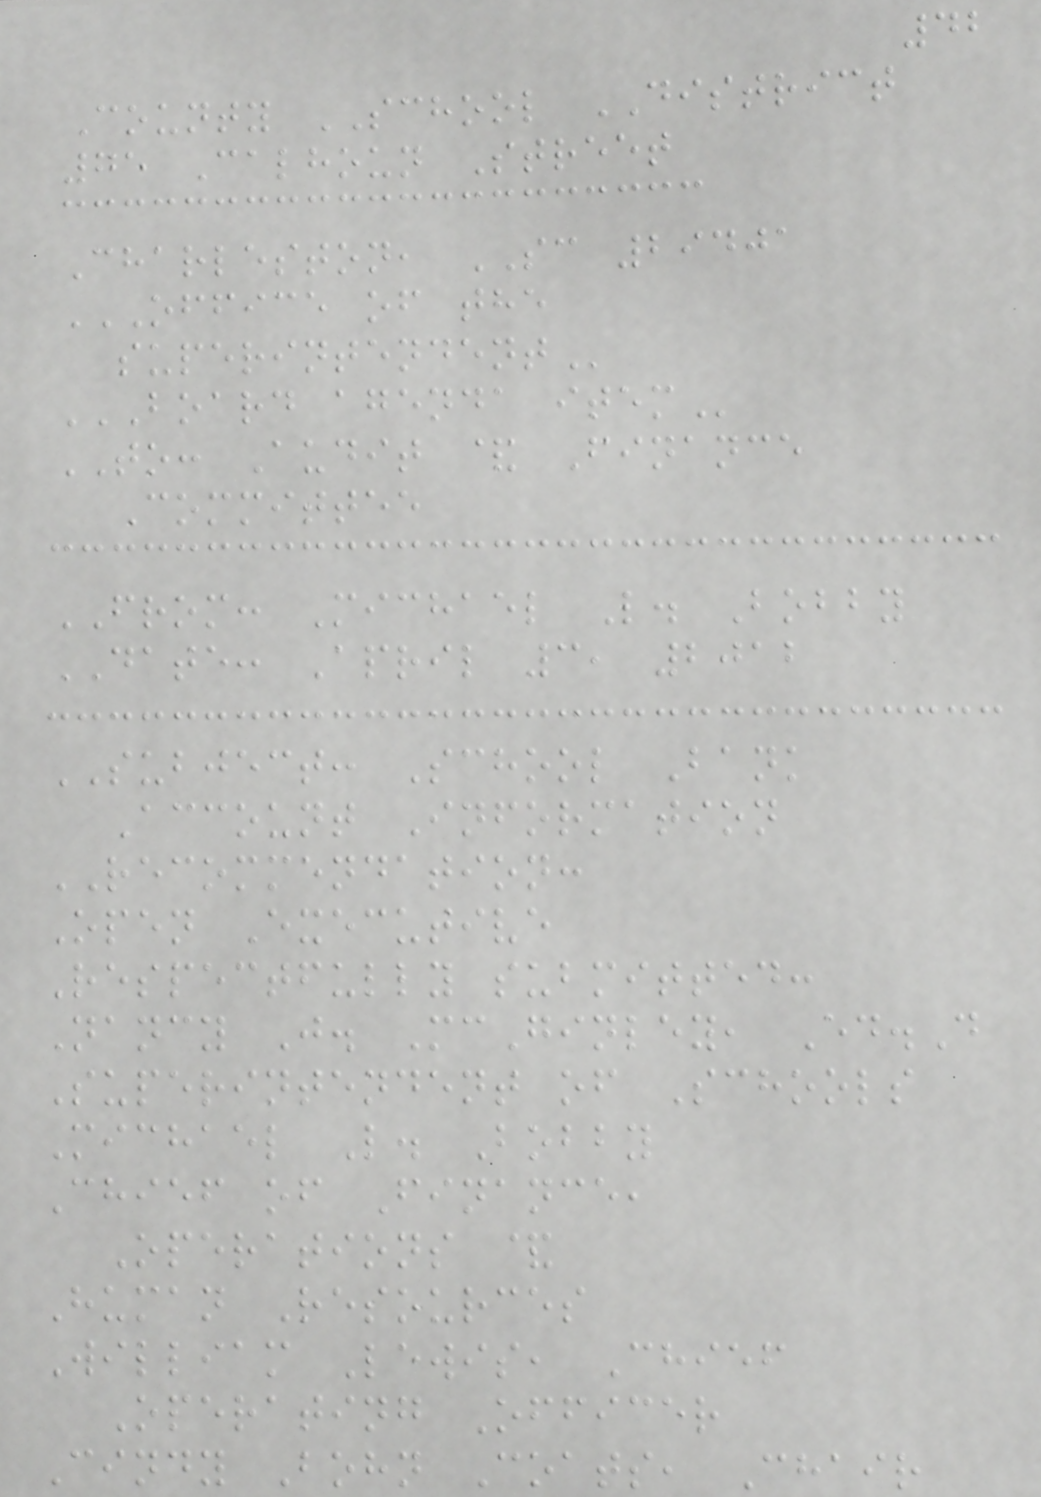42
County SCHOOL DISTRICT
75 Calhoun Street
Charleston, SC 29401
OFFICE OF THE
SUPERINTENDENT
BOARD AGENDA ITEM
TO: Audit & Finance
Committee
FROM: Michael L. Bobby
DATE: April 3, 2012
SUBJECT: School Bank
Account Information
RECOMMENDATION:
Open Executive
Respectfully submitted:
Nancy J. McGinley, Ed.D
Superintendent of Schools
Michael L. Bobby
Chief of Finance,
Operations &
Human Resources
William Lewis, Chief
Operating Officer
Cindy Bohn Coats, Chair
